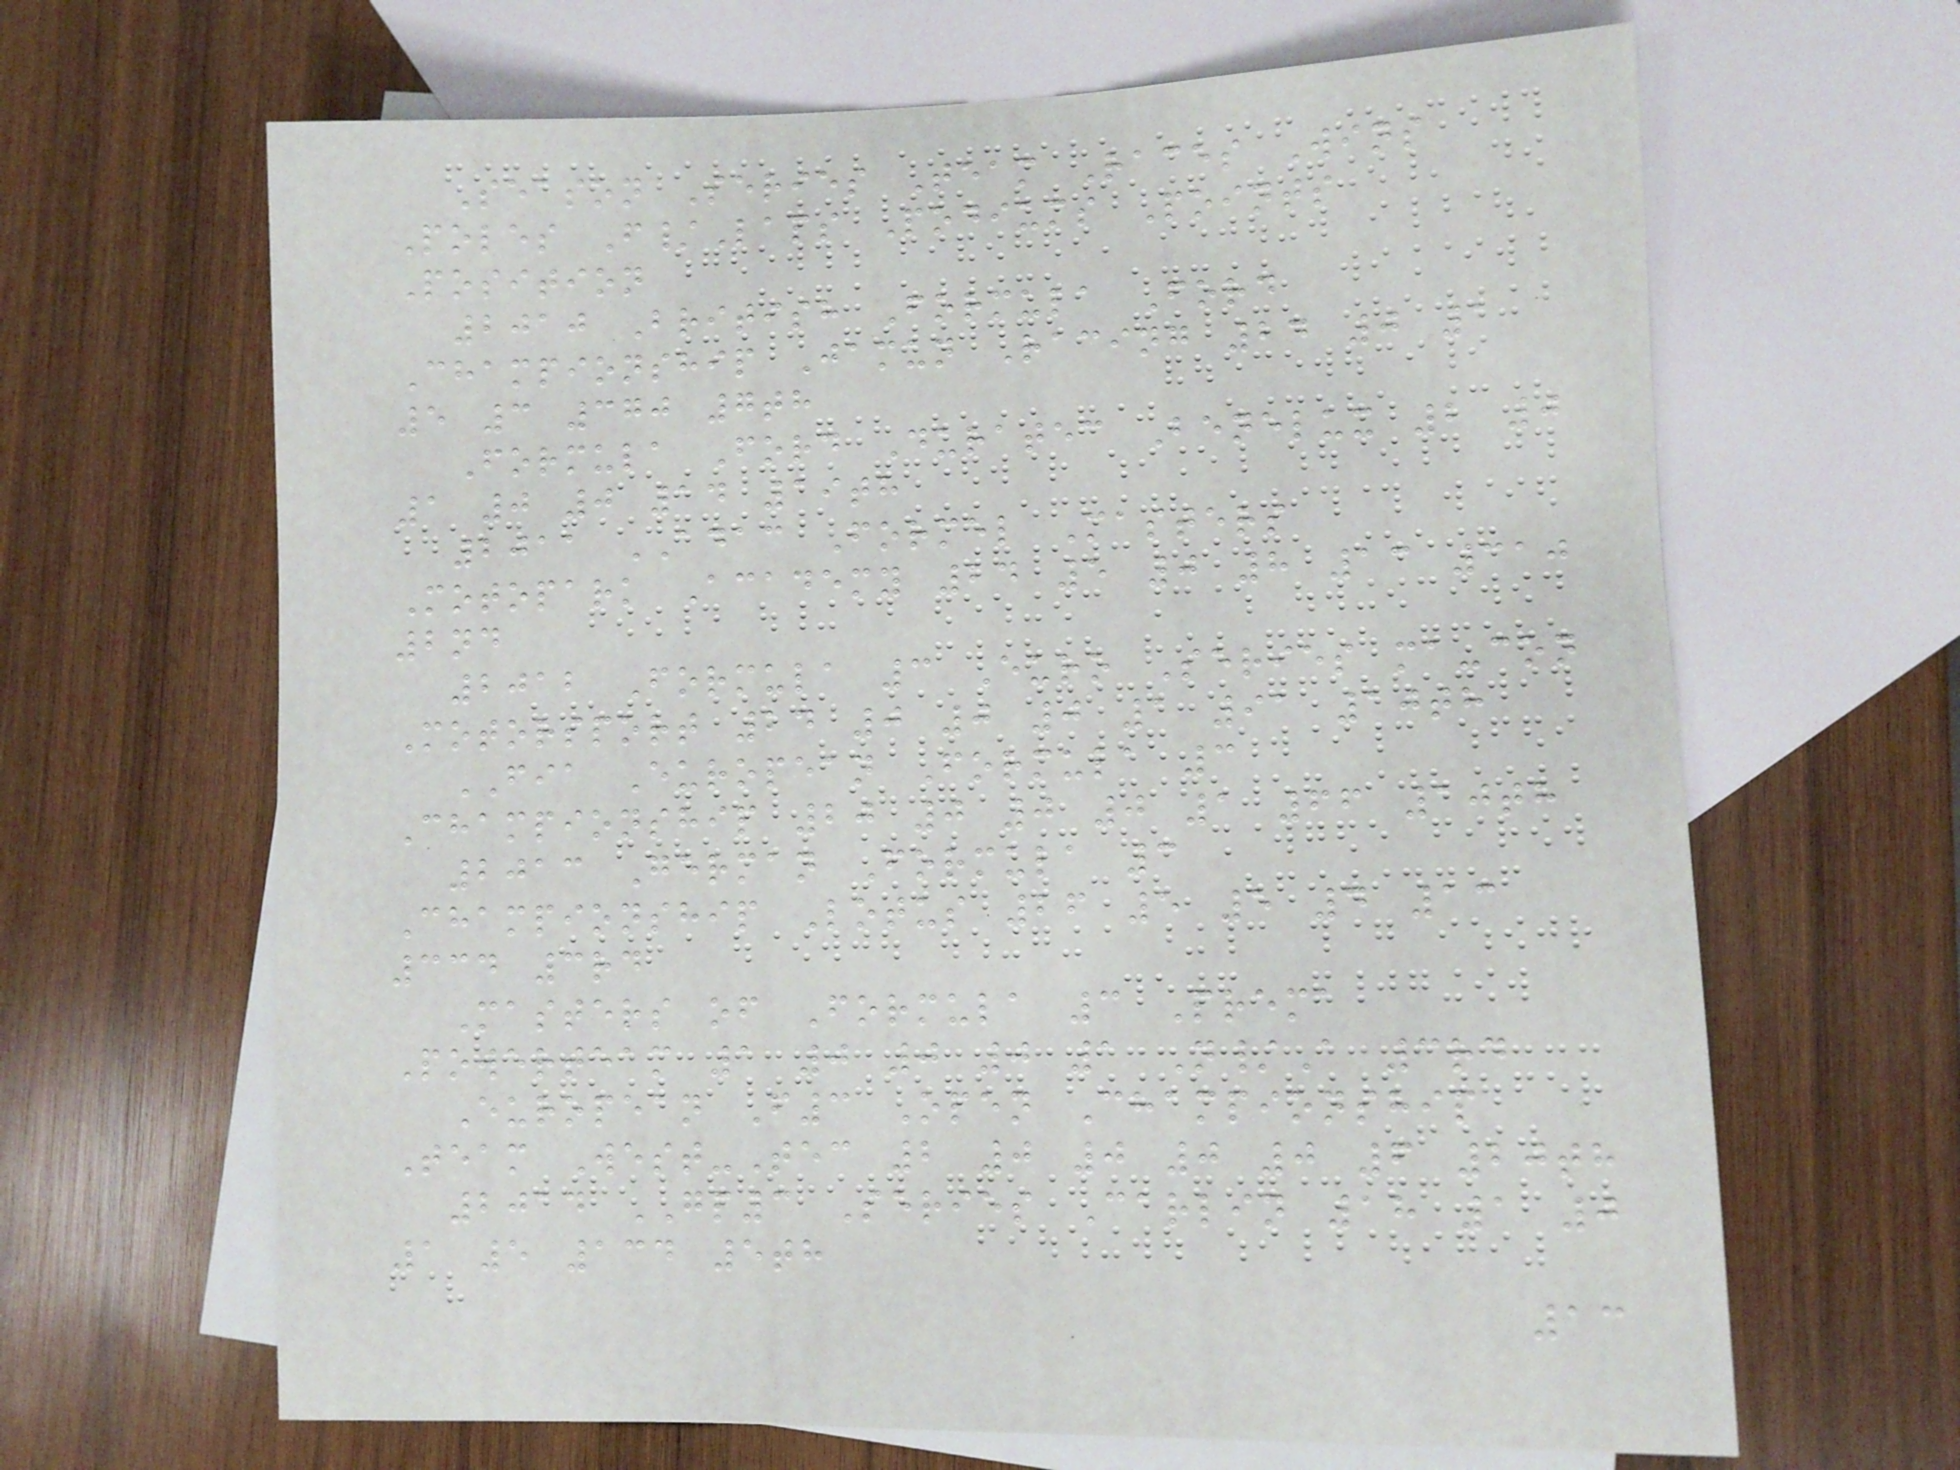Season Series Team Races Wins
Poles F/Laps Podiums Points
Position
2010 British Formula Ford
Championship Jamun Racing 24 0 1
5 3 370 7th
Formula Ford Duratec Benelux 2 0
1 0 0 14 19th
2011 ADAC Formel Masters
Motopark Academy 24 5 0 8 13 310
2nd
2012 Formula 3 Euro Series ma-con
Motorsport 24 0 0 0 1 91 10th
FIA European Formula 3
Championship 20 0 0 0 1 66 10th
2013 German Formula 3
Championship Lotus 26 5 5 4 13
334 3rd
Masters of Formula 3 Prema
Powerteam 1 0 0 0 1 N/A 3rd
European F3 Open Championship
Team West-Tec 2 0 0 0 0 6 20th
2014 GP3 Series Carlin 18 1 0
1 5 134 5th
13
